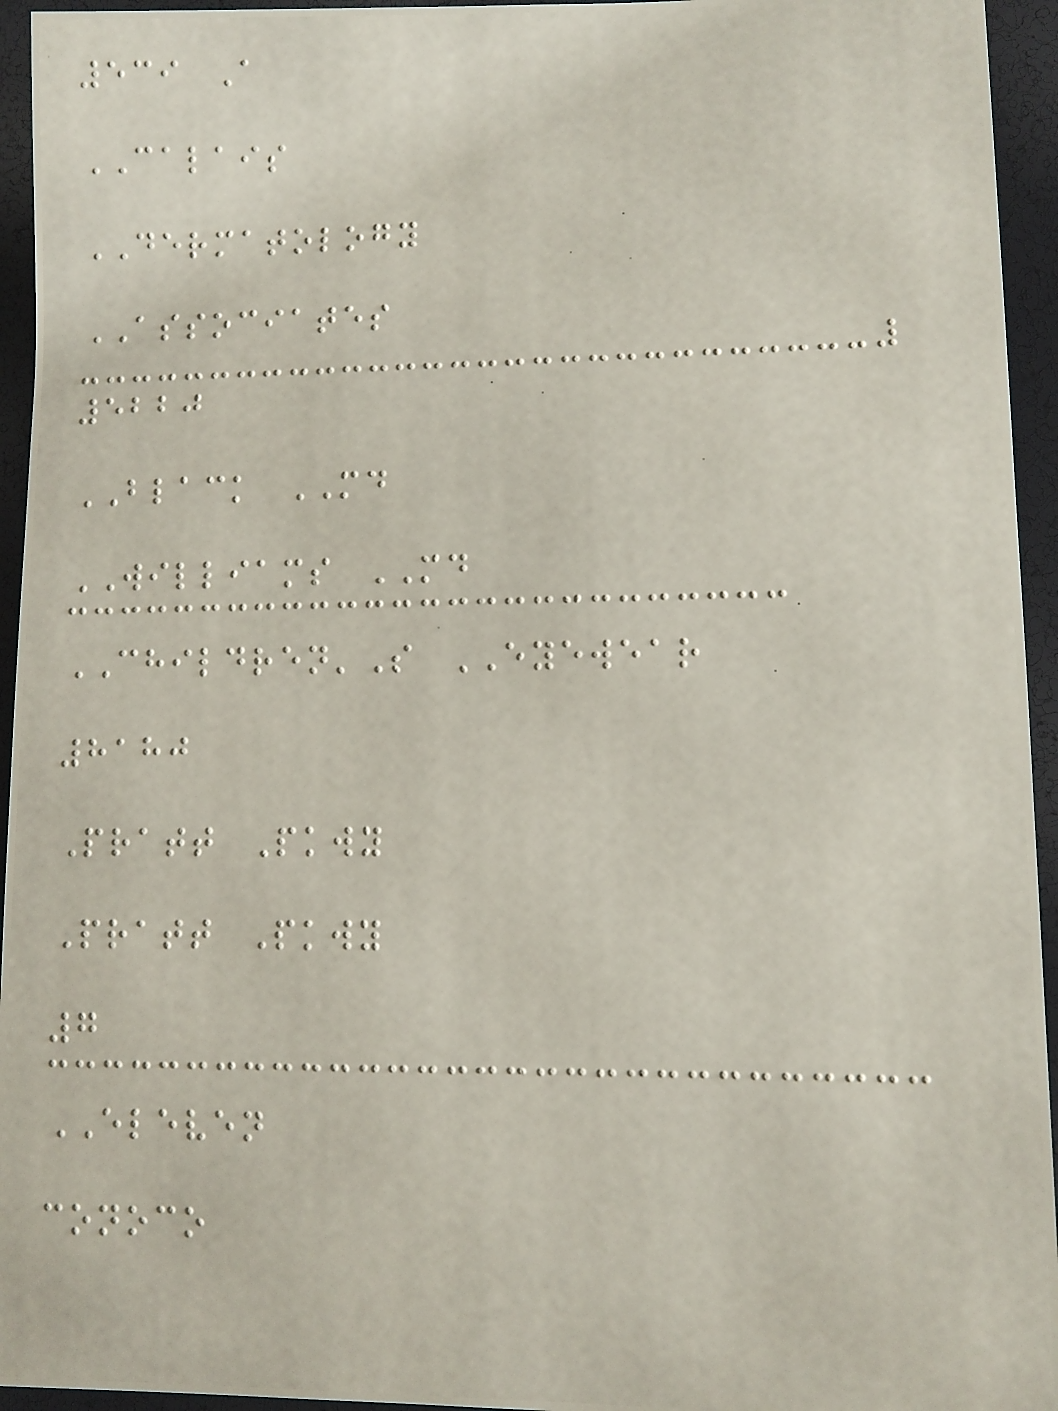539 A
CALAIS
DERMATOLOGY
ASSOCIATES
5220
BLACK MD
WILLIAMS MD
CHILDREN'S EYEWEAR
8180
Pratt Pkwy
Pratt Pkwy
7
ELEVEN
conoco
